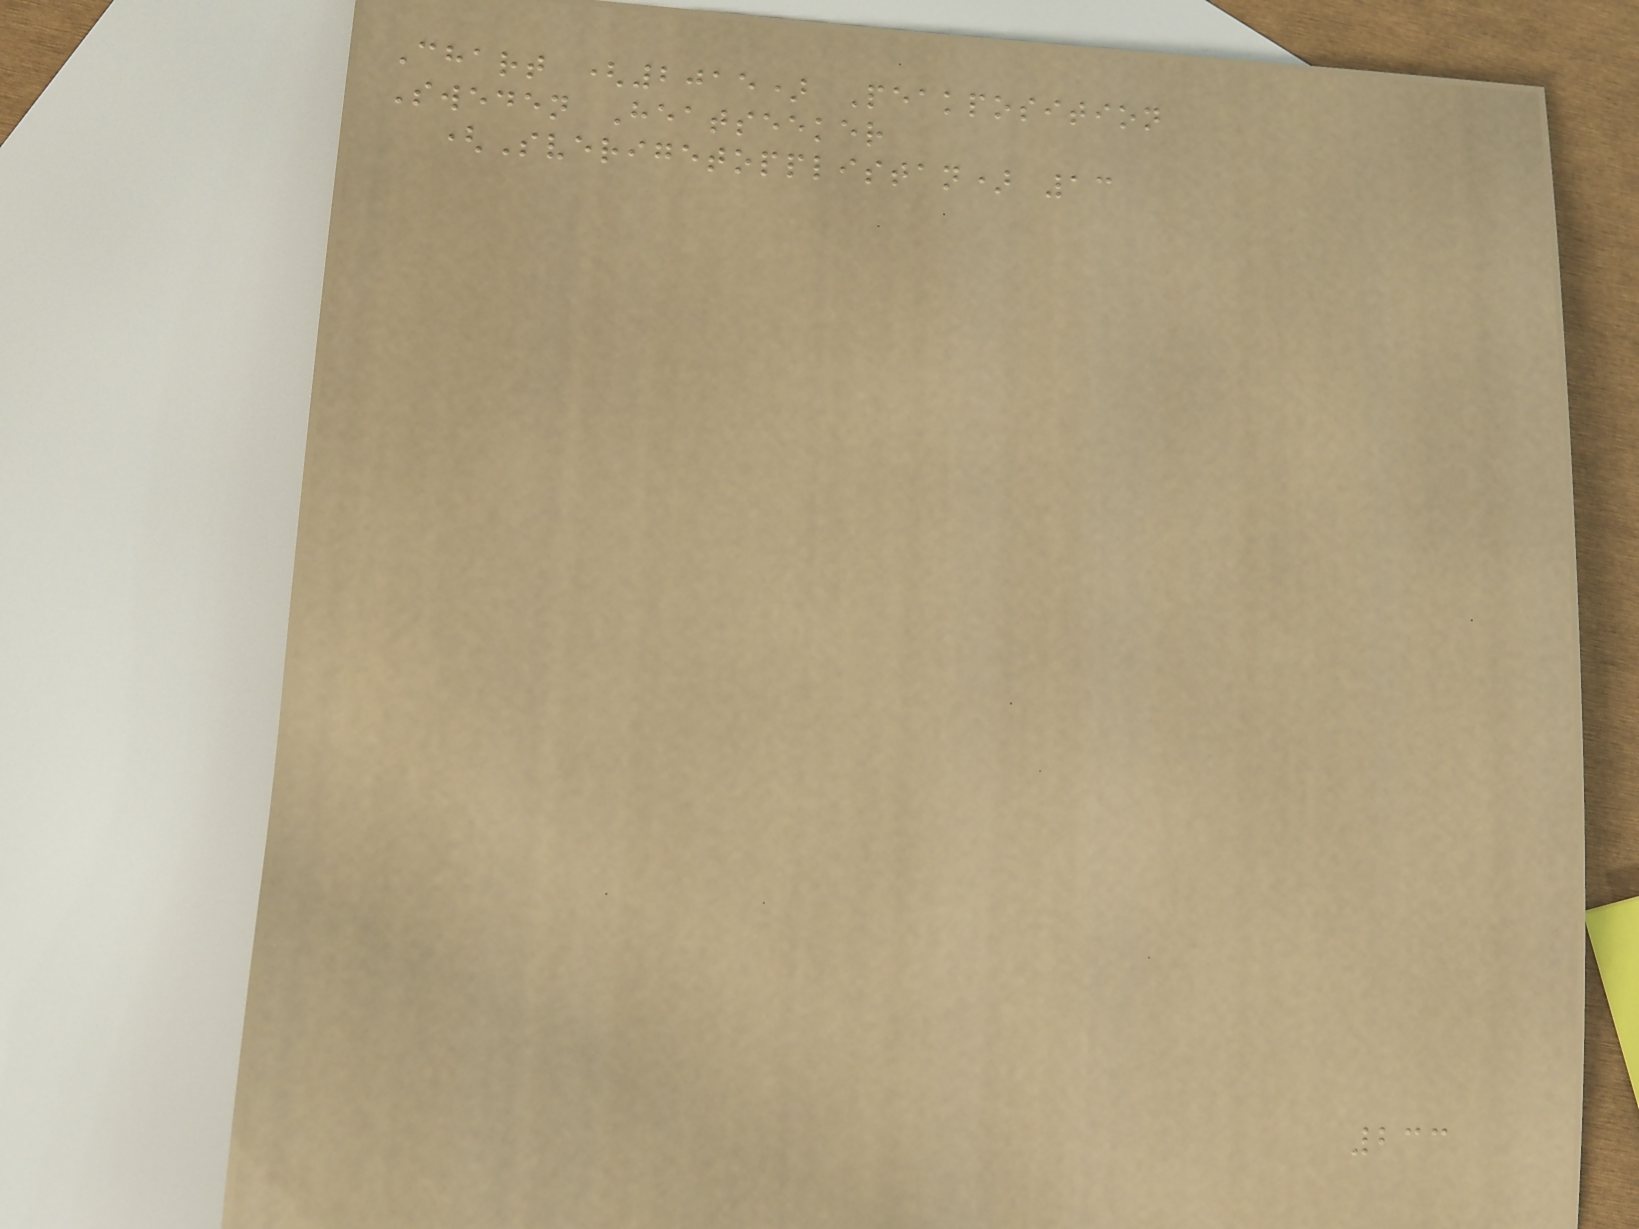Chart (2015) Peakposition
Sweden Heatseeker
(Sverigetopplistan) 13
233
